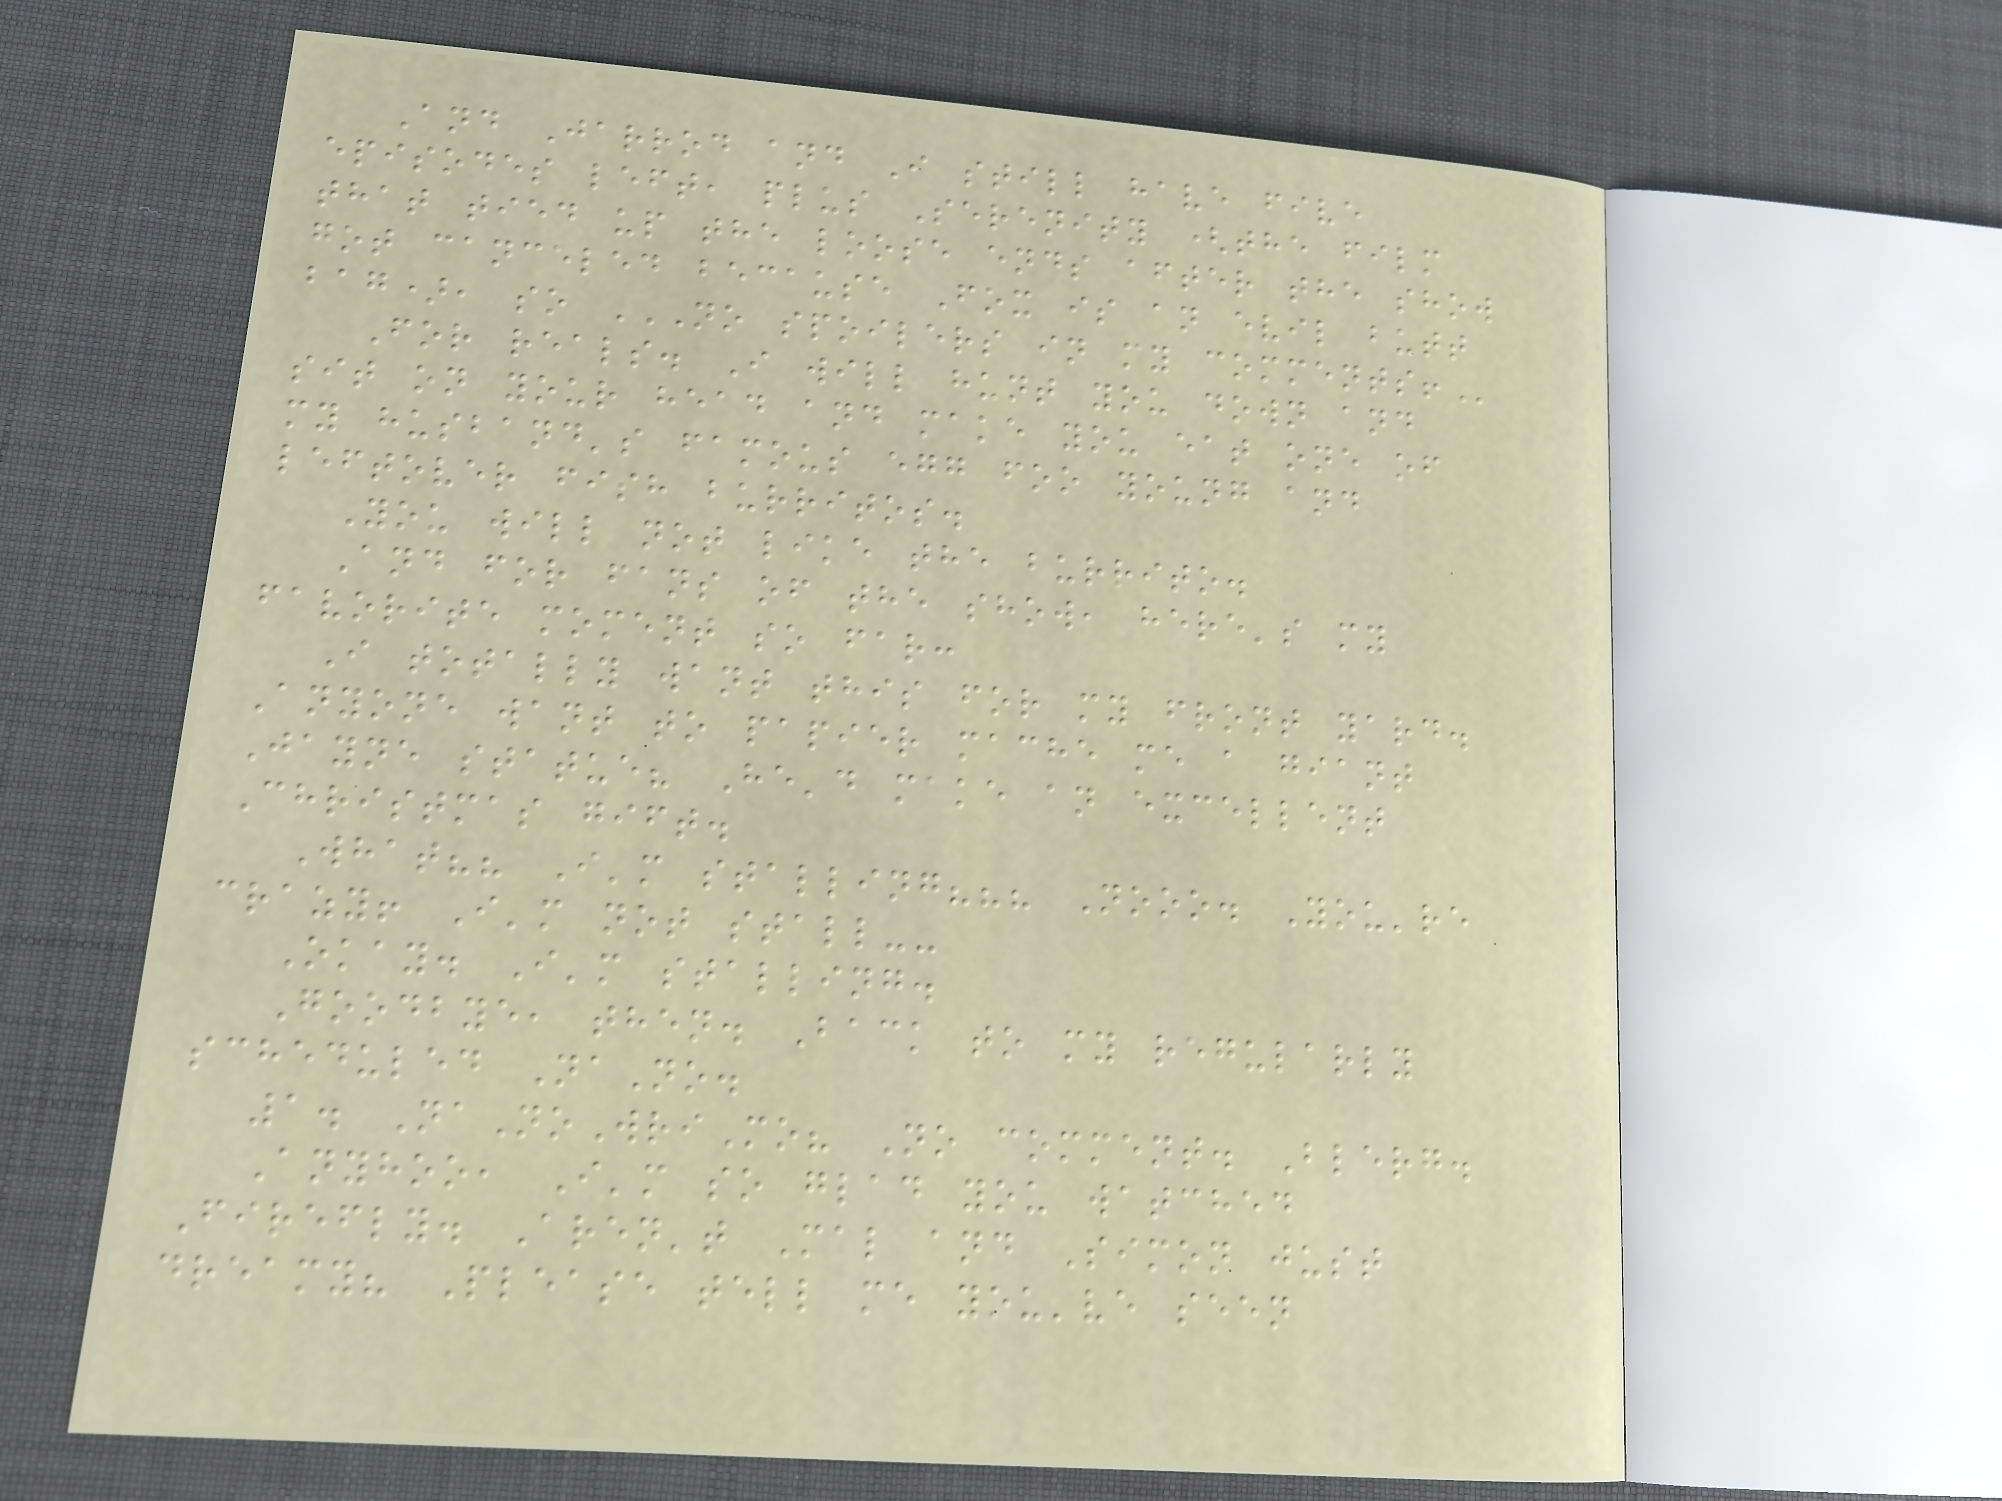And Jarrod and I still have five
episodes left, plus Serenity (the film
that tied up the loose ends after the show
got canceled because Fox is an evil butt
bag), so NO SPOILERS IN MY COMMENTS!
For reals. I will hunt you down and
sit on your head and make you eat one of
my husband's famous egg foo young and
leftover fish burritos.
You will not like the burrito.
And for fans of the show, here's my
favorite moment so far:
I totally want this for my front yard.
Anyone want to papier mache me a giant
Jayne statue? He'd make an excellent
Christmas gift.
What?? I'm stalling??? Nooo. You're
crazy! I'm not stall--
Okay. I'm stalling.
Goodbye, then. Back to my regularly
scheduled NaNo.
1. NaNoWriMo? No comment. Blerg.
Anyhoo, I'm so glad you watched
Firefly. Aren't Mal and Simon just
dreamy? Please tell me you've seen
